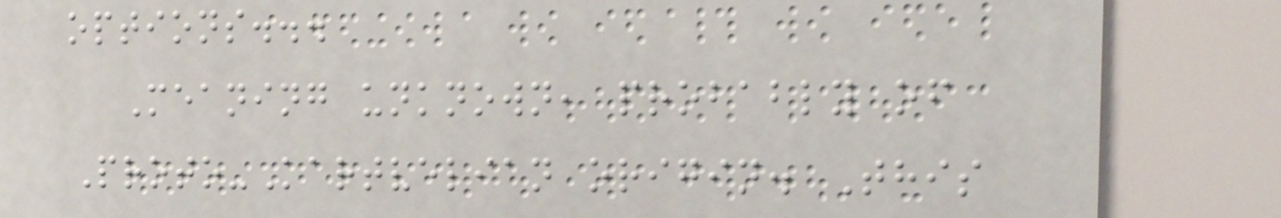options...
Meaning unknown, probably of
Proto-Kartvelian origin. This
